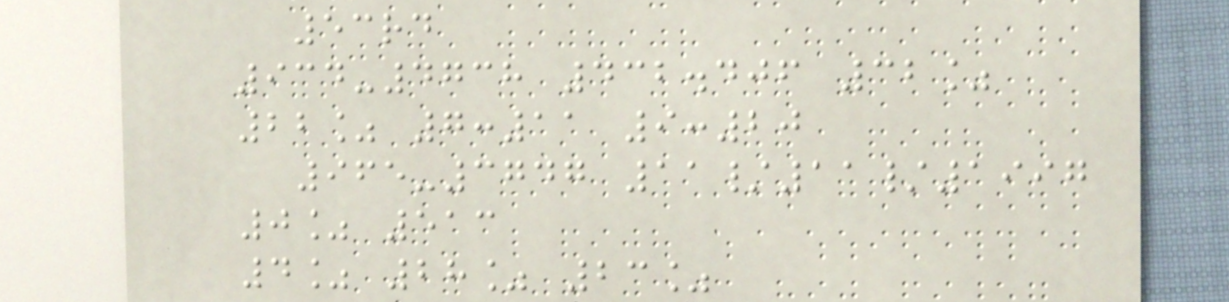53rd
934-4738 432.406 32%
22% 7:11 9:20
965-3747 11/11/1997
0% 513
4% 28% 23%
